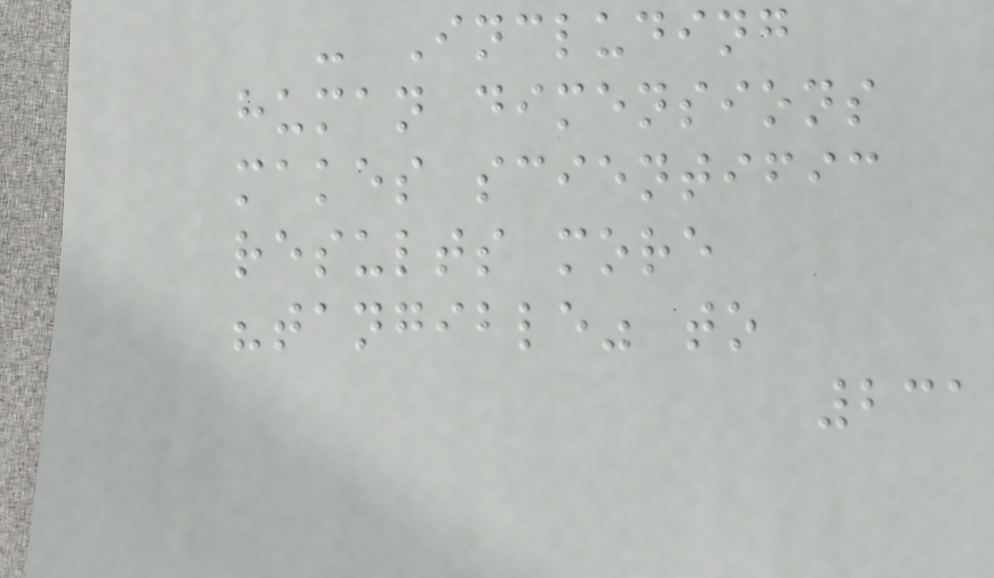- Including
human dimensions
makes scientific
results more
"tangible" to
231
